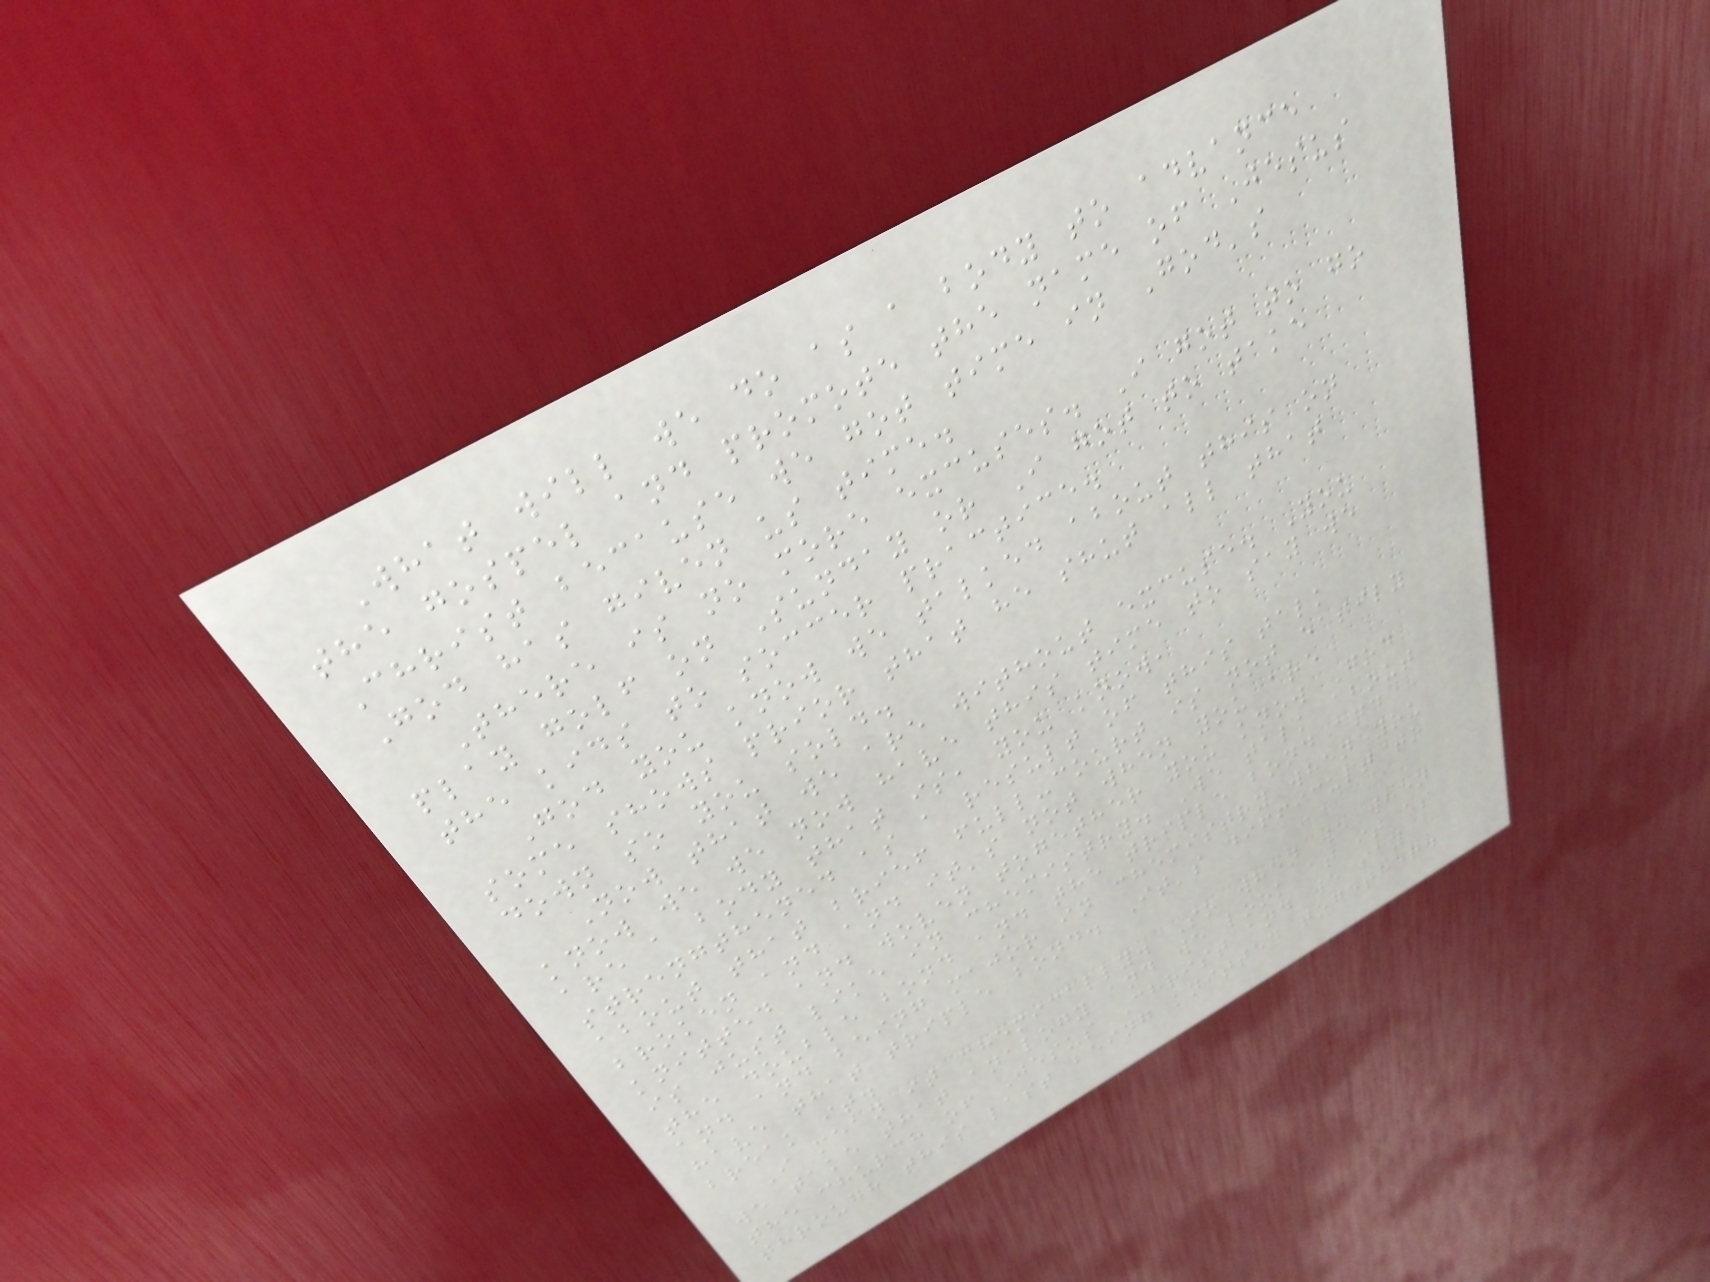What will we do as a body to advance
the gospel and promote the name of Jesus
Christ because we got time in God's
God has given us time.
There is no more excuses. I got to go
play golf on Sunday or I got to take
the kids to soccer practice.
God you know we talked about this on
some shows prior that he shut all that
down so you sold.
Now that we are without excuse. You
know we we now have this time to say we
are a body that is, you know,
strengthened as a result of this talk
about that brief full-court is not easily
broken and and it's not when you are
knitted and woven together you know God
is just like in chemistry. We talk about
the double bond and the triple bond and
and and being major in chemistry when you
have that triple bond. It's difficult to
break it.
I mean it chemically. So when we when
we take that analogy and we look at it as
the church of Jesus Christ and we say
through this last being knitted together.
